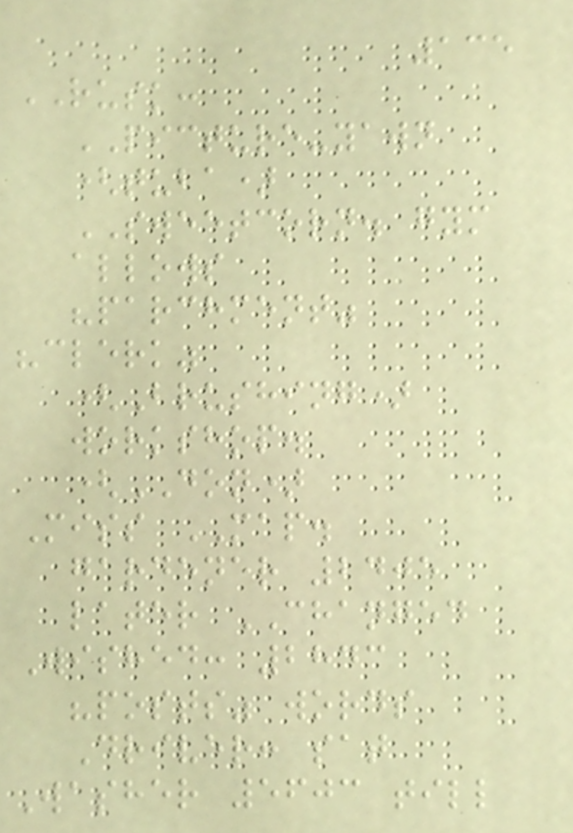135
RUSK:
PICTURE-yawn
(tuba)
SWEETCORN. gym
allows
"parchment"
"clerk"
(Brushing)
workshop.
(DON)
Miss MAP.
gardener 2405
later CHANGED
Wished: 2843
"posts" words
Driver: sat
Washer 5603 till
